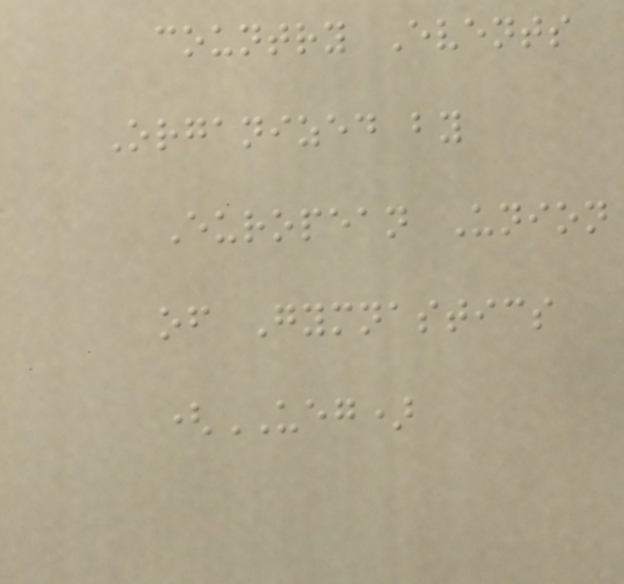country Events
Organized by
European Union
of Gymnastics
(UEG)
